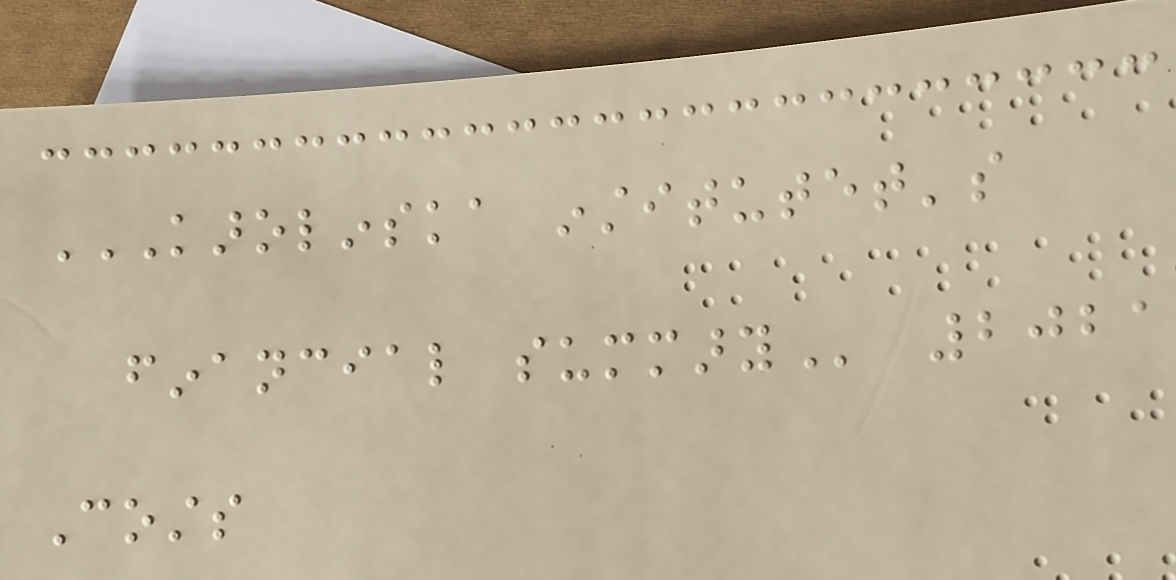KAROLINSKA INSTITUTET'S
FINANCIAL SUMMARY 2021
Costs
